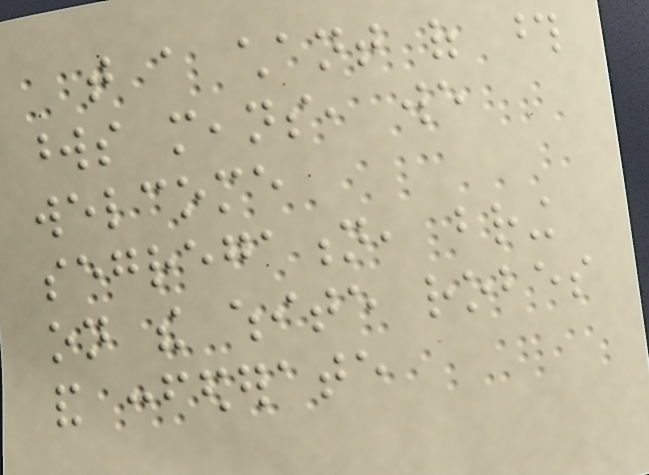that a chant of those
words means, we
welcome
segregation, bring
on the white robes
and confederate
